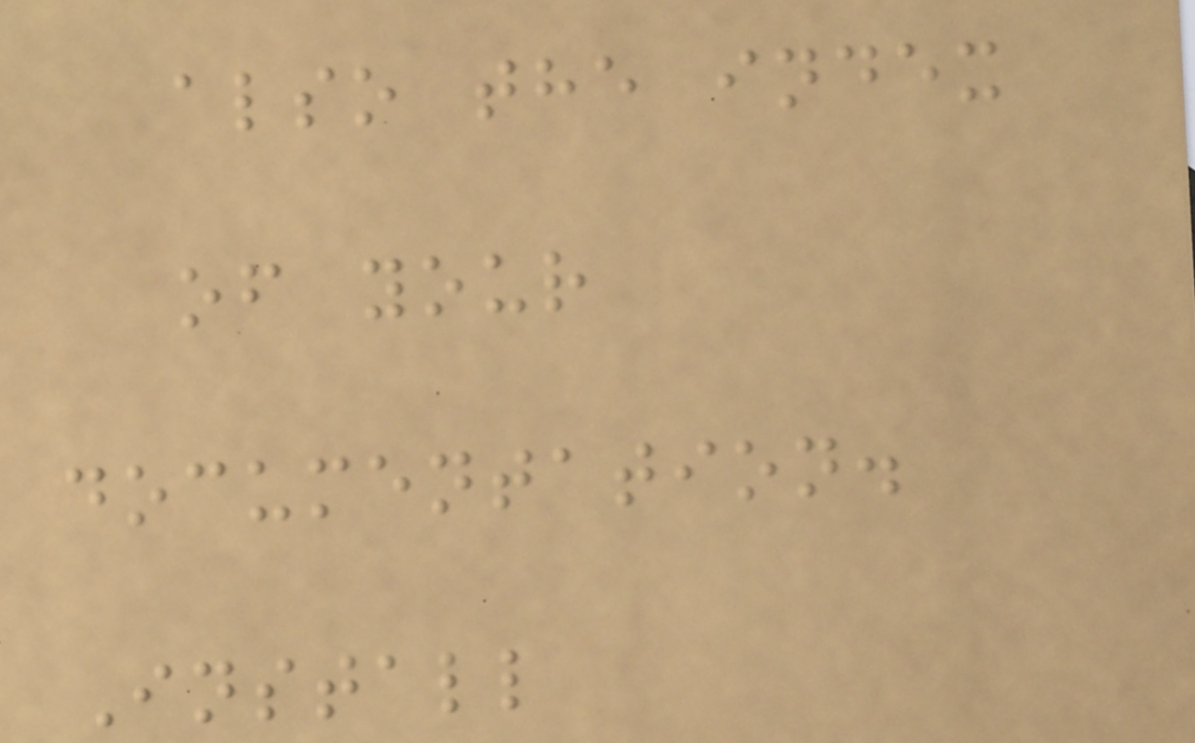also the index
of your
documentation.
Install
